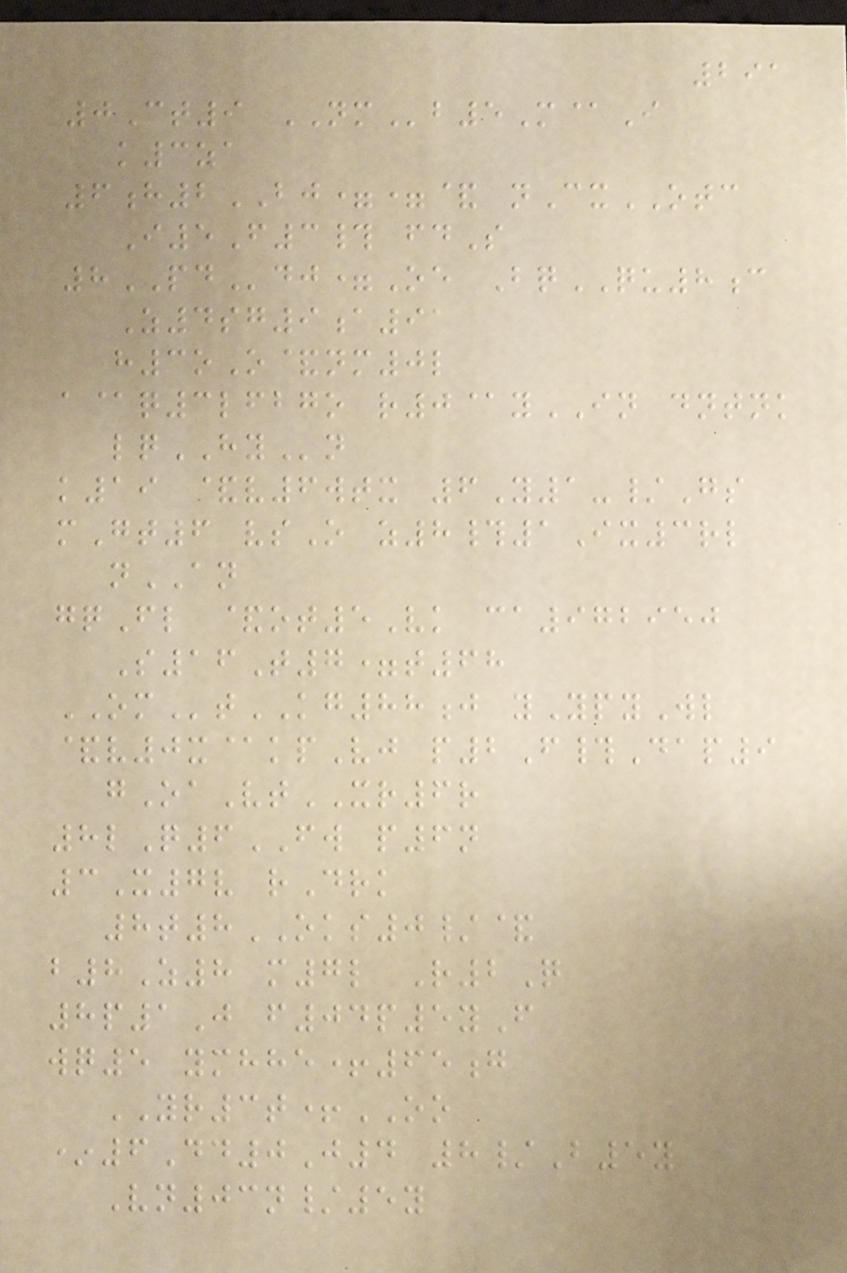291
0Ct9 NMb5M@I
k3za
6h2BJ==& nCxOTC
I5F3# fdS
8PDdj=Oe BqQU8c
Z4sg9a91
h3oO&nm0l
a@q3lfbgo r0@yIN dntnk
lqHYn
k19 &v6wtx 6Y1-/Gs
mGt6 vsO z8#1Ix3rl
nAN
gqFl &ot5Vk ca972950
S16T7=t68
OMtKG88j yYpyWl
&v0x@kpVj p2F#Dap9
gOaVtXR6r
8lQ6FW p6n
3X7v rDrk
8t8OKS0/&
b8Z8 m7l R2Q
8p1J f04p5yF
wq5 ymhhe+65g
YR3t+OO
*6Dd0J4 8/B5y
Vn03n/5y
